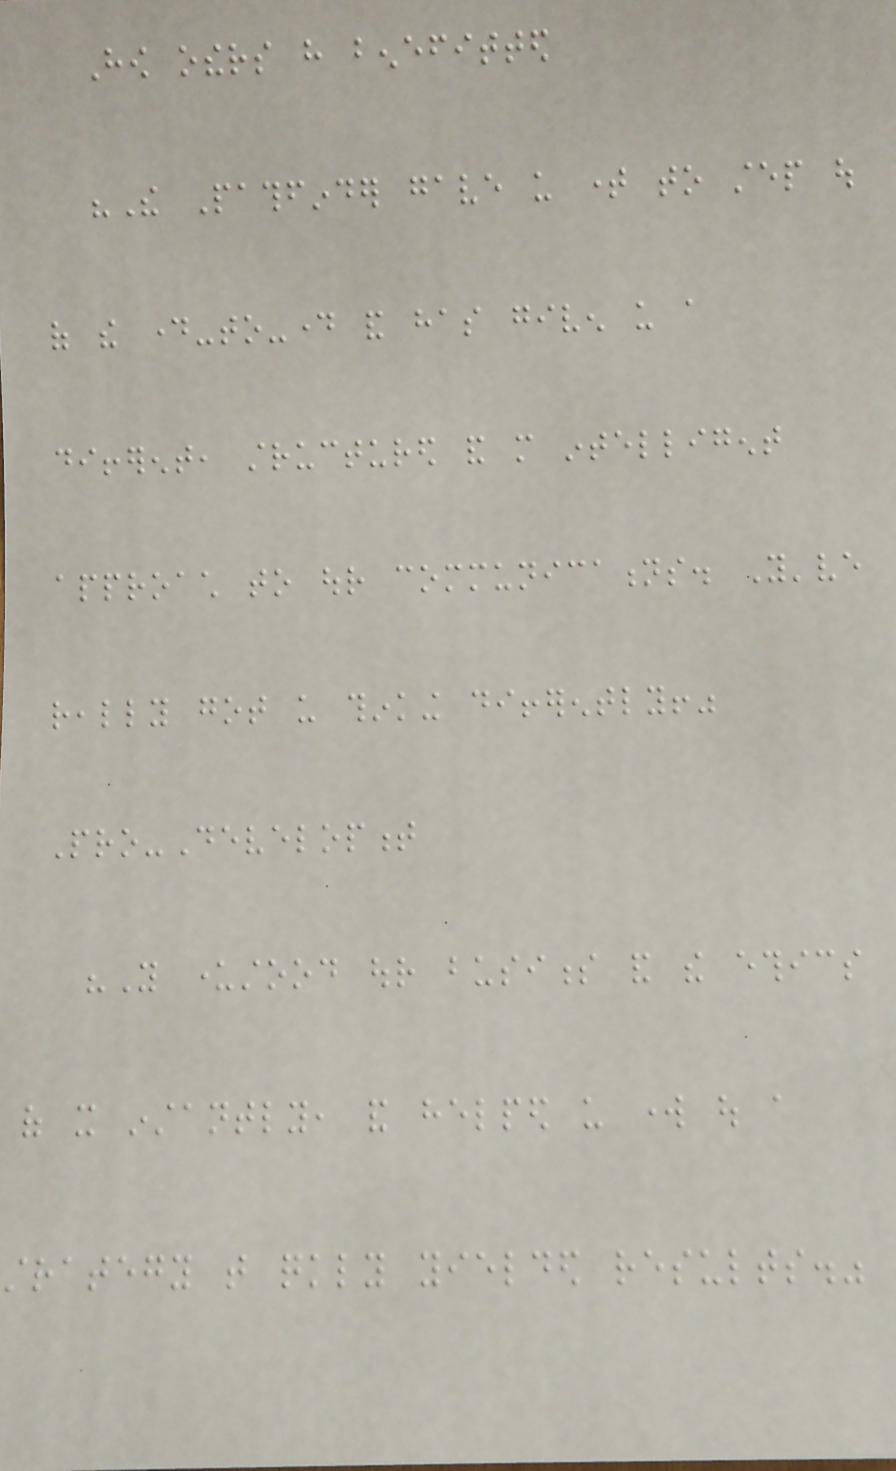How others have benefitted
"The Pathfinder gave us time to step out
of the day-to-day and has given us a
different, structured and more intelligent
approach to our communications. You've
really got us thinking differently!"
Pro-Development
"You understood our business and the ethics
of it instantly, and helped us work out a
strategy that quickly yielded results."
